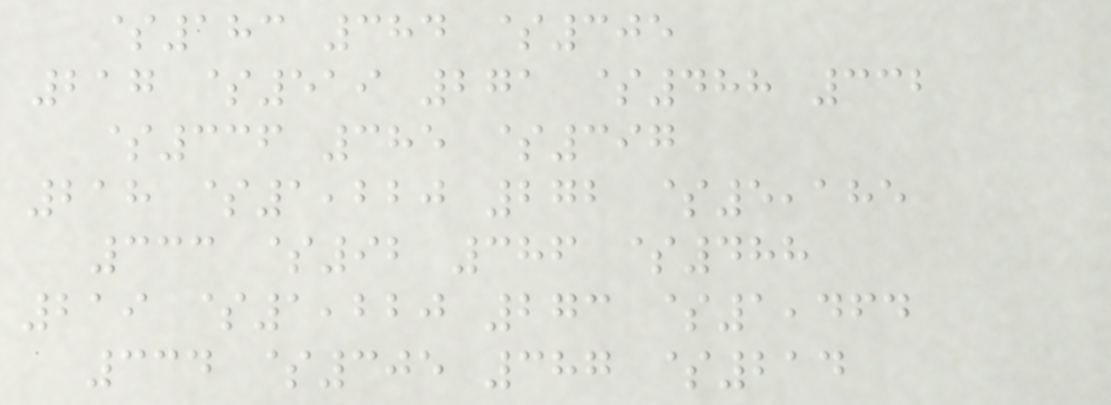$183 384 $305
217 $519 271 $488 332
$336 385 $397
218 $1,220 272 $5,185
333 $92 386 $488
219 $1,220 273 $1,464
334 $305 387 $214
